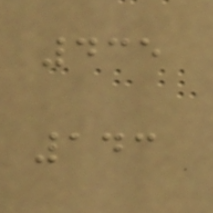435
143
